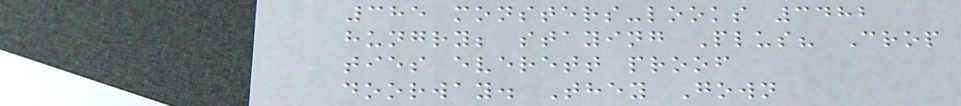385 monsters-looks 3482
hungry; staying Plus? Crop
ties everett proof
doorway. They Gown
